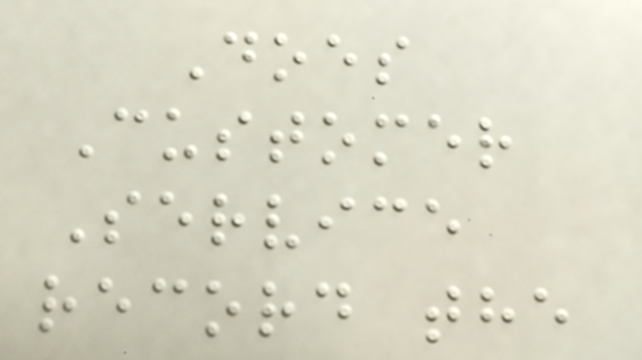Does
Customer
Service
record the
